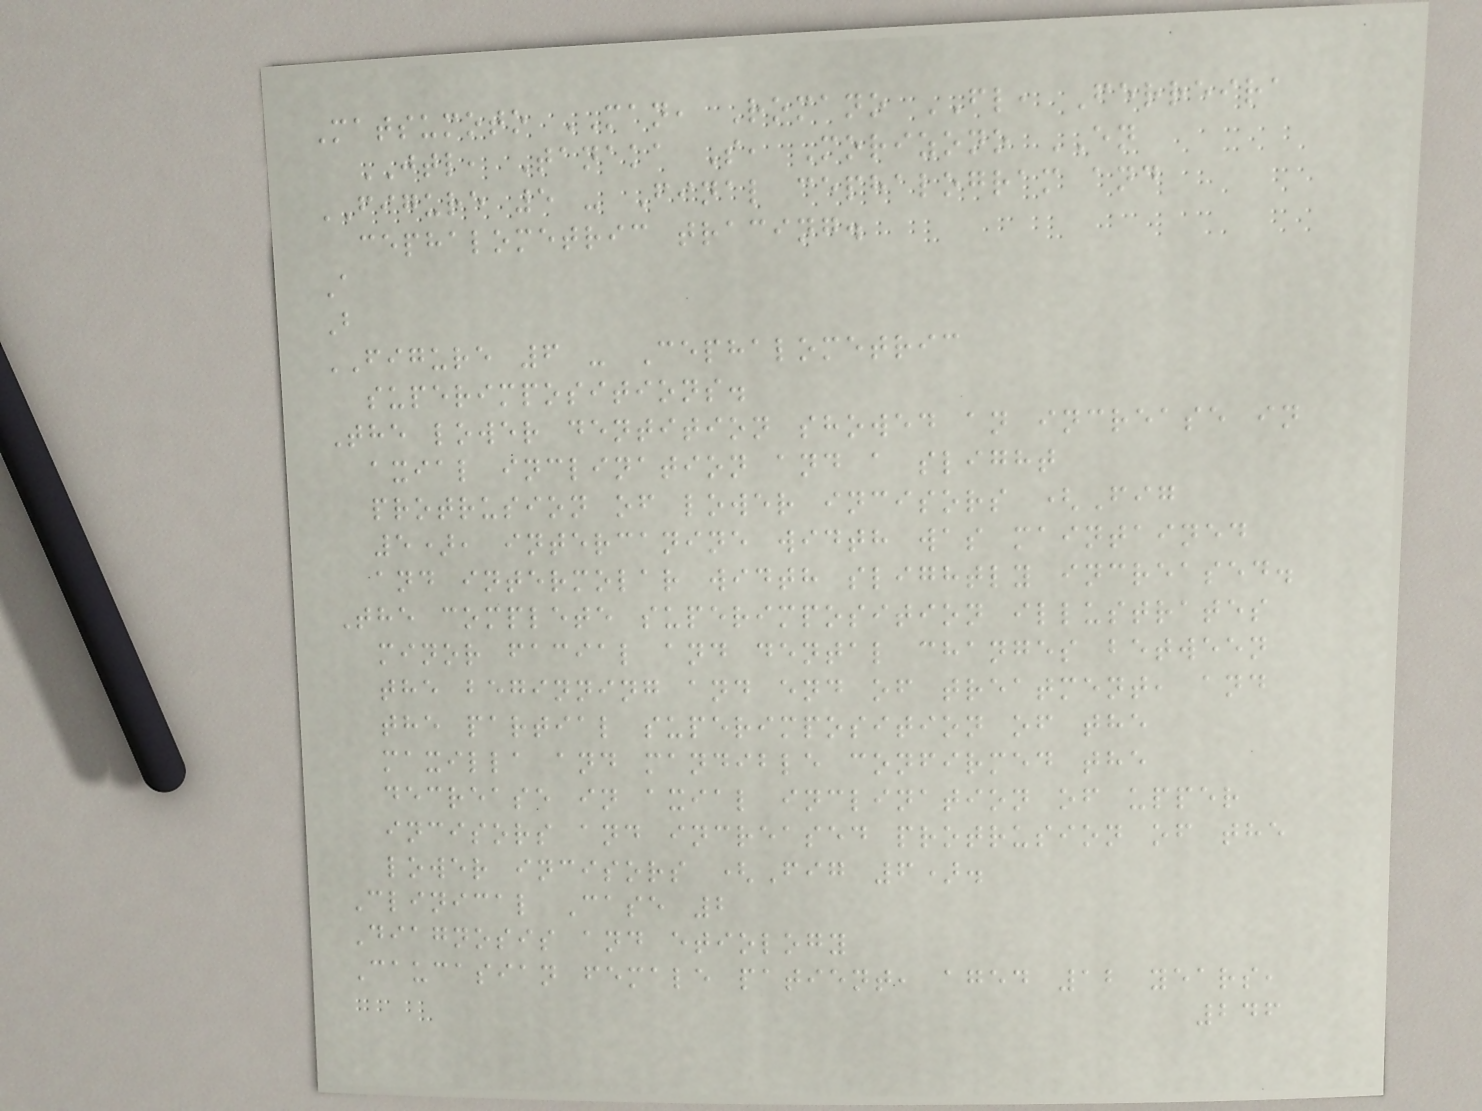Matsumoto MAN, Romano FL, Ferreira
JTL, Tanaka S, Morizono EN
FIGURE 5 - Final cephalogram and
cephalometric tracing.
A
B
FIGURE 6 - Cephalometric
superimpositions.
The lower dentition showed an increase in
axial inclination and a slight
protrusion of lower incisors (Fig
5), intercanine width was maintained
and intermolar width slightly increased.
The complete superimposition illustrates
minor facial and dental changes between
the beginning and end of treatment, and
the partial superimposition of the
maxilla and mandible confirmed the
decrease in axial inclination of upper
incisors and increased protrusion of the
lower incisors (Fig 6).
Clinical Case 2
Diagnosis and etiology
Caucasian female patient, aged 12 years,
246
